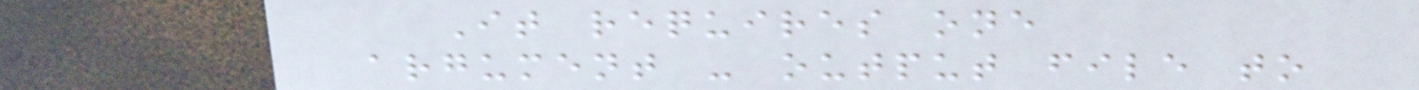It requires one
argument - output file to
